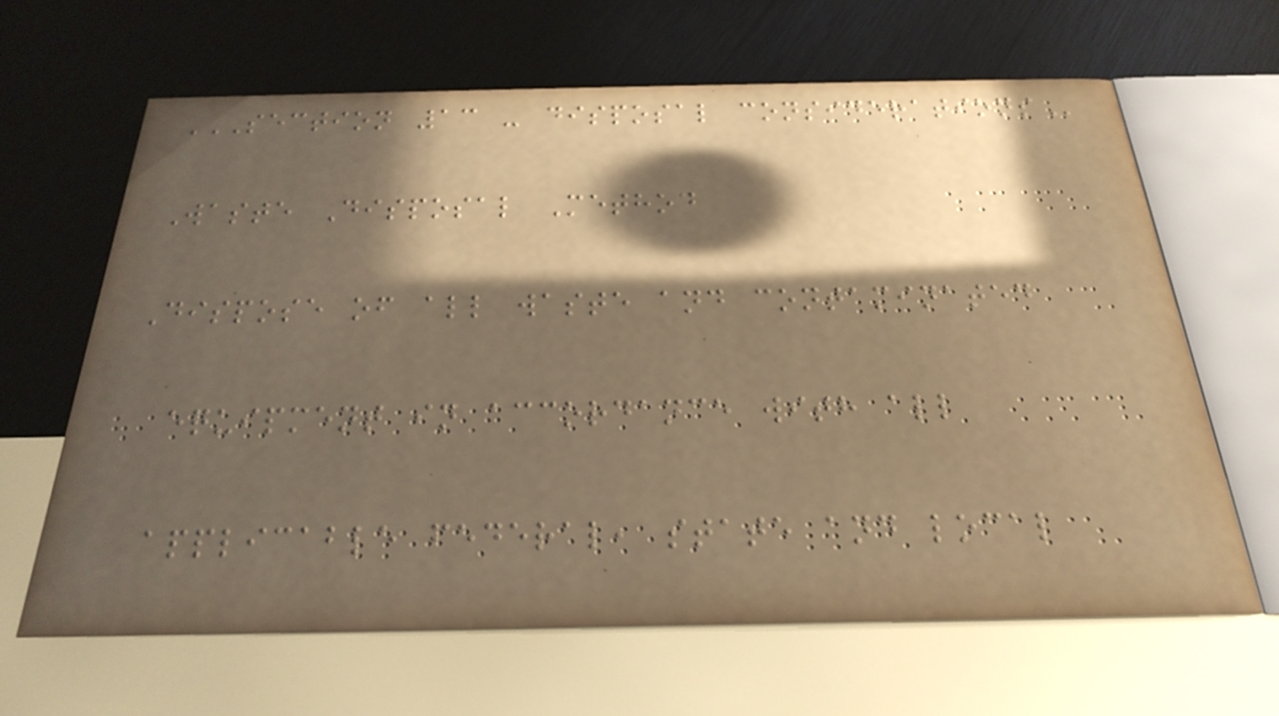SECTION 13 - DISPOSAL CONSIDERATIONS
Waste Disposal Method
Dispose of all waste and contaminated
equipment in accordance with all
applicable federal, state and local
